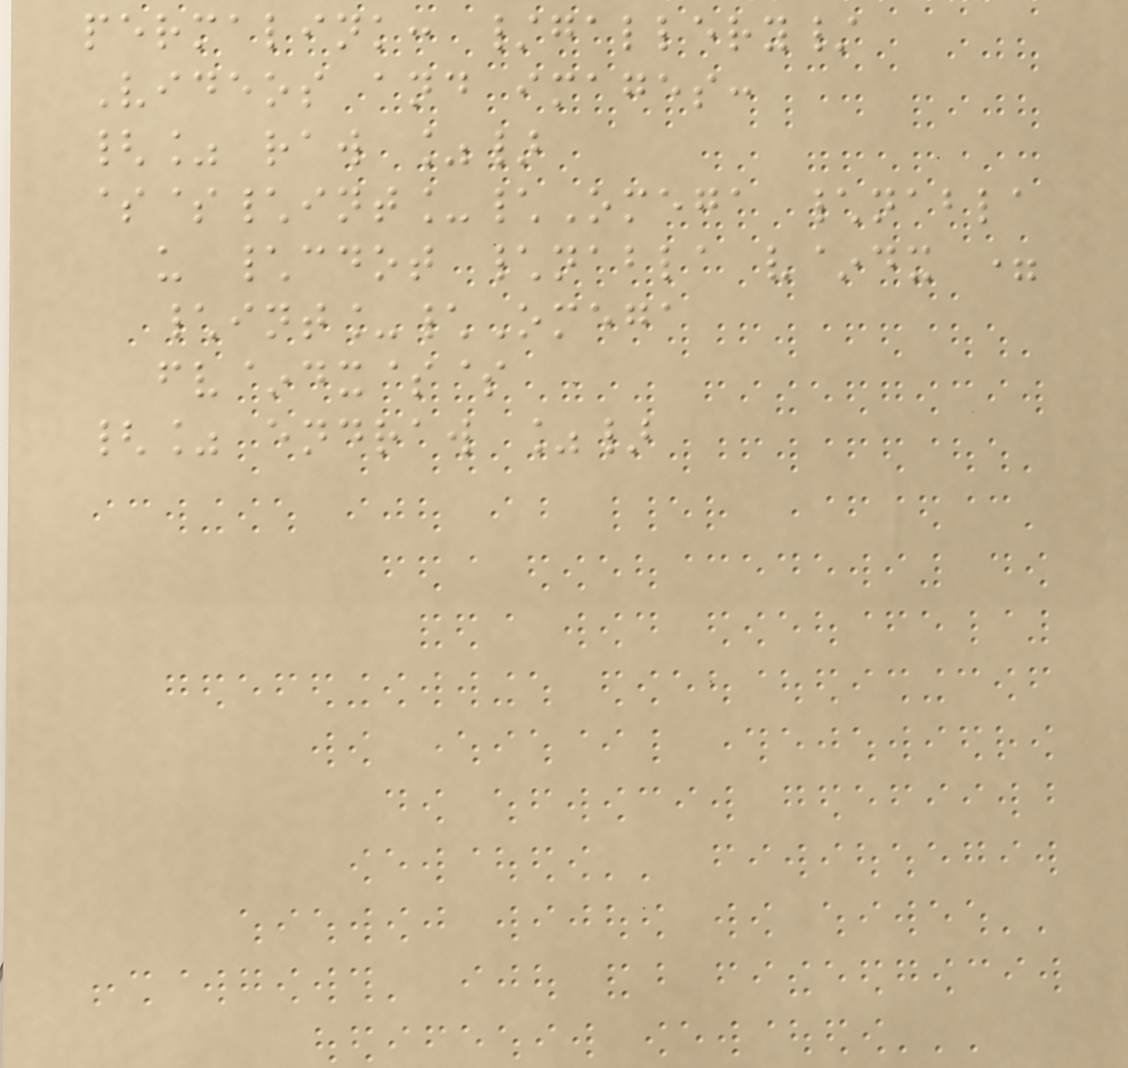permalink: /gallery/
Videos and images:
{% raw %}
$$\int_\Omega \nabla
u \cdot \nabla v~dx =
\int_\Omega
fv~dx$$
{% endraw %}
